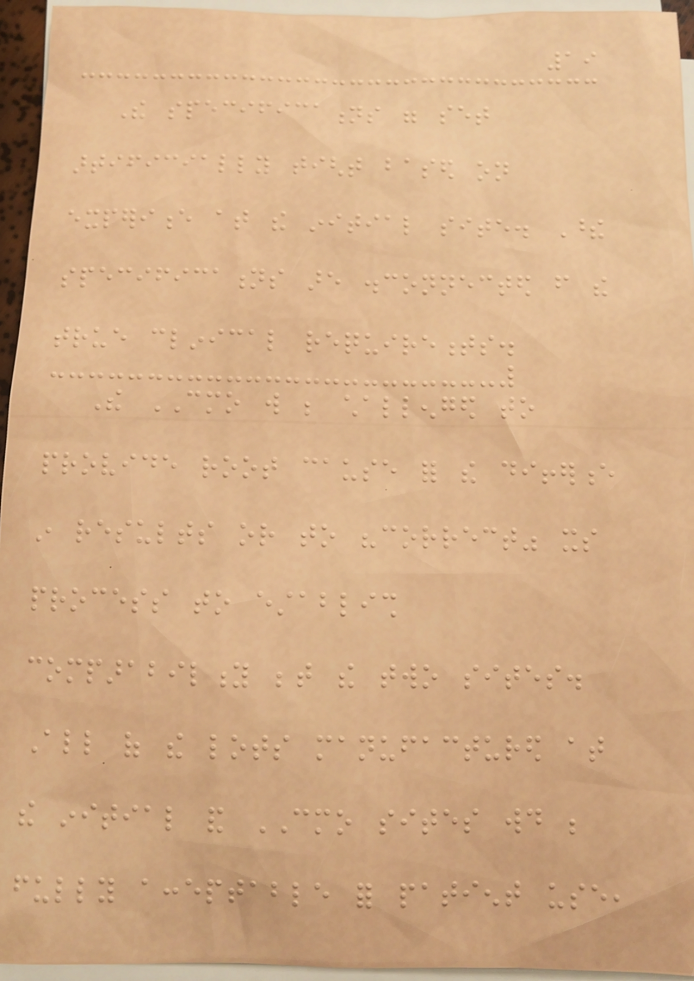19
The specifications were set
artificially tight based on
experience at the initial site. These
specifications are disconnected from the
true clinical requirements.
The CMO will be challenged to
provide root cause for the difference
in results or to "correct" its
process to establish
comparability between the two sites.
All of the lots manufactured at
the initial and CMO sites would be
fully acceptable for patient use,
